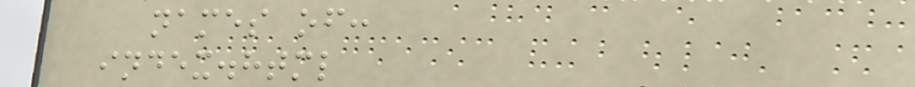names of:
index.html
